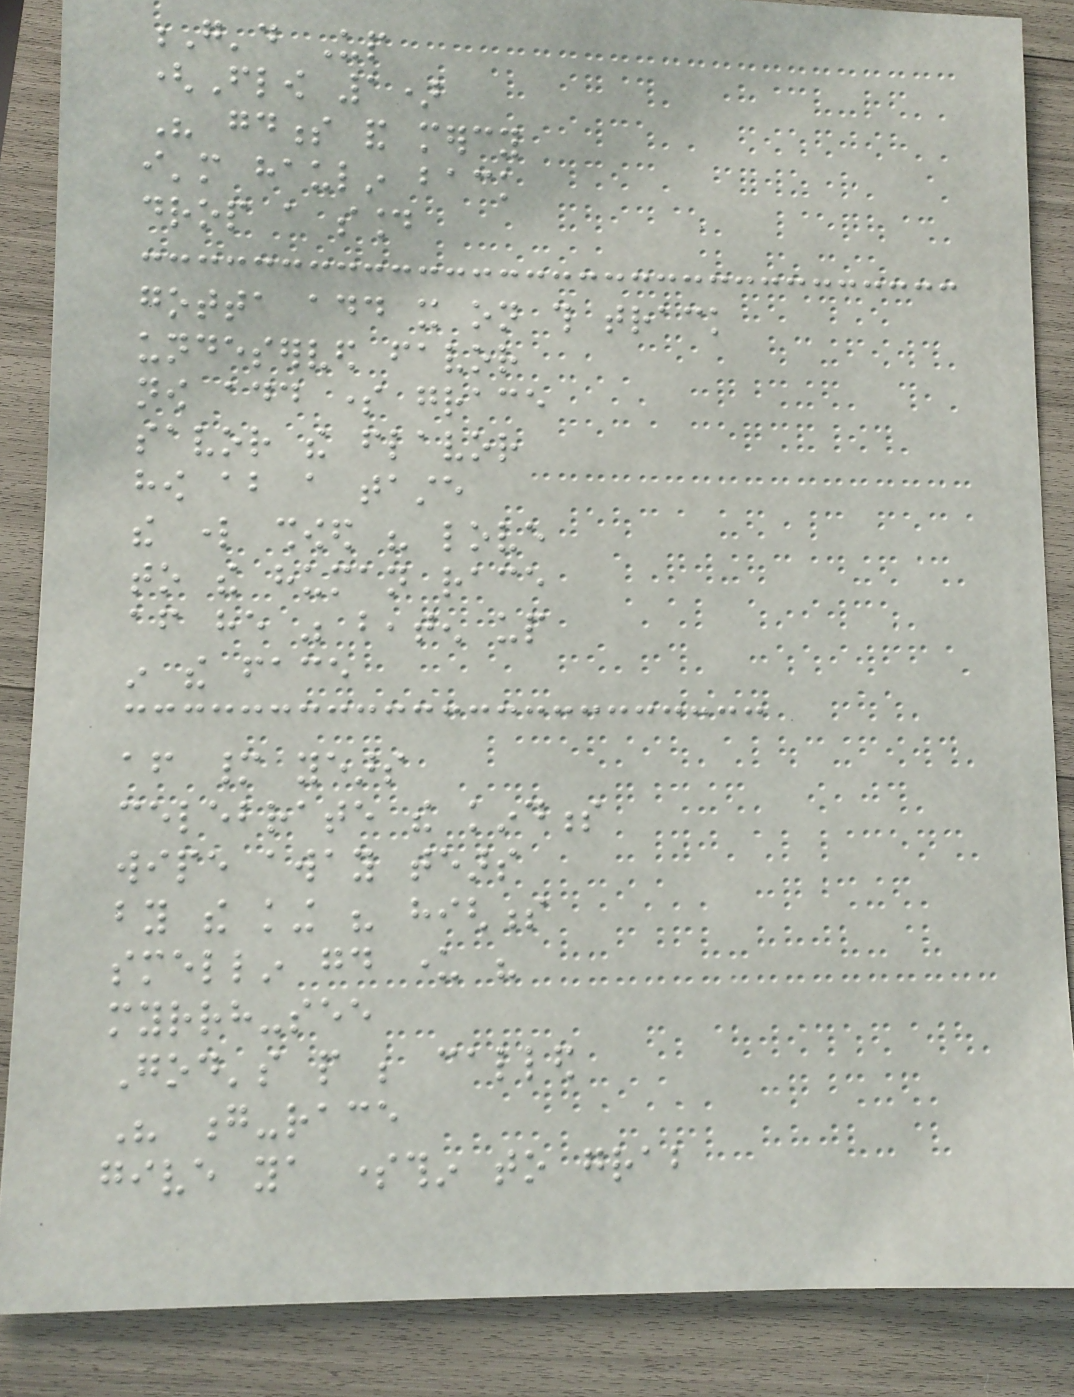G'd Up
(Flow 1)
His goodness and mercy
i'm haulin back
drop a sound
gotta add it on this track
undeserved favor
now add some grace
savor the flavor
how about a taste
the lord showed his love
to the human race
after he was beaten up
in the face
after many years
celebrate the kindness
wipe away tears
by the king his highness
smellin good under his
myrrh-see
God's people be called
His g-race
give ya somethin to grab
